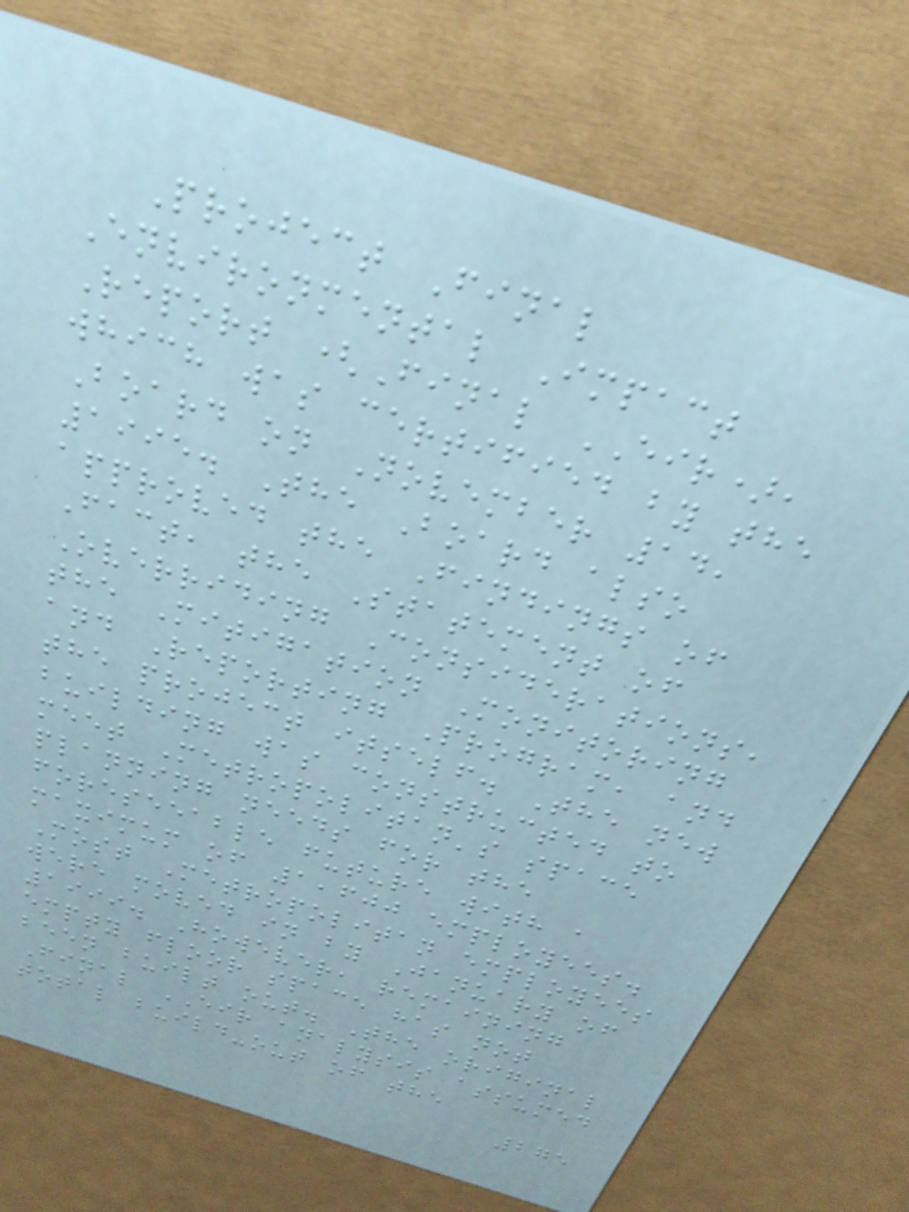Project Final
Environmental Impact
Report (Final EIR),
which was certified by the
Board on November 14,
1995. The Board also
approved the Findings of
Fact, the Statement of
Overriding Considerations,
the Mitigation Monitoring
and Reporting Program, and
the project itself. The new
building was constructed to
meet Metropolitan's space
planning needs for the
foreseeable future with a
maximum of 1,600 employees.
Most Metropolitan employees
were moved in by January of
1999. However, remaining
empty floor space has not
been built out. The original
Final EIR analysis assumed
total build-out of the
275
